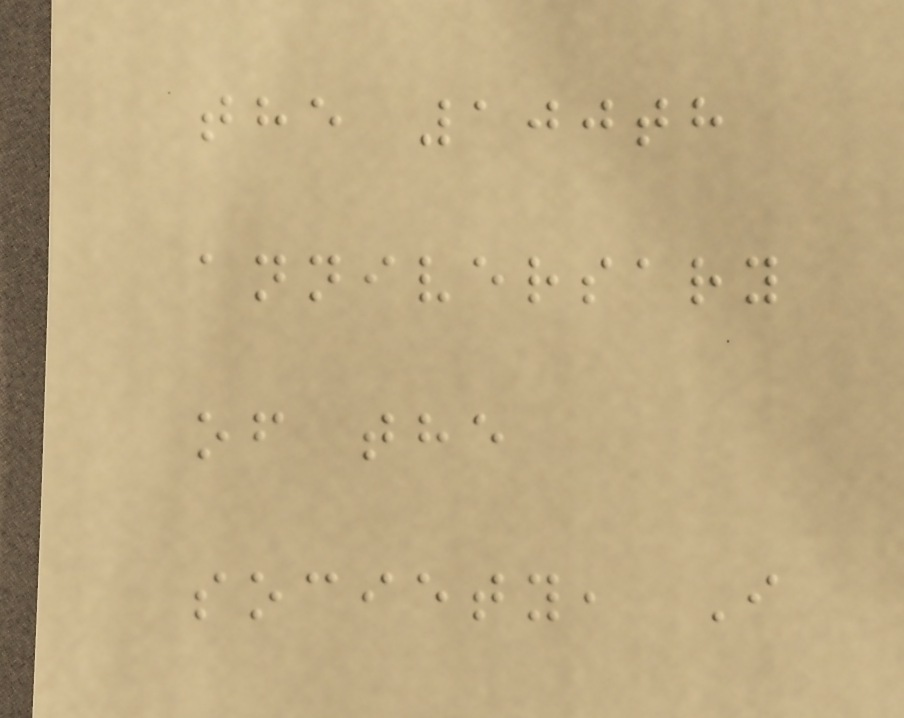the 100th
anniversary
of the
society, I
